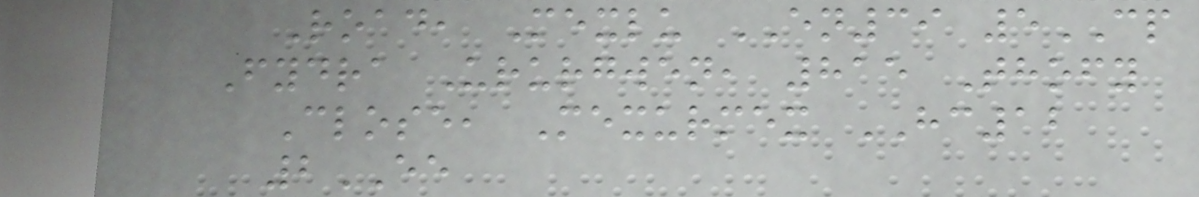Road, Mexlu EN39 5CP
Fydra Ururgwen, 815 Thofy
Close, Mexurmex HC12
2EE
